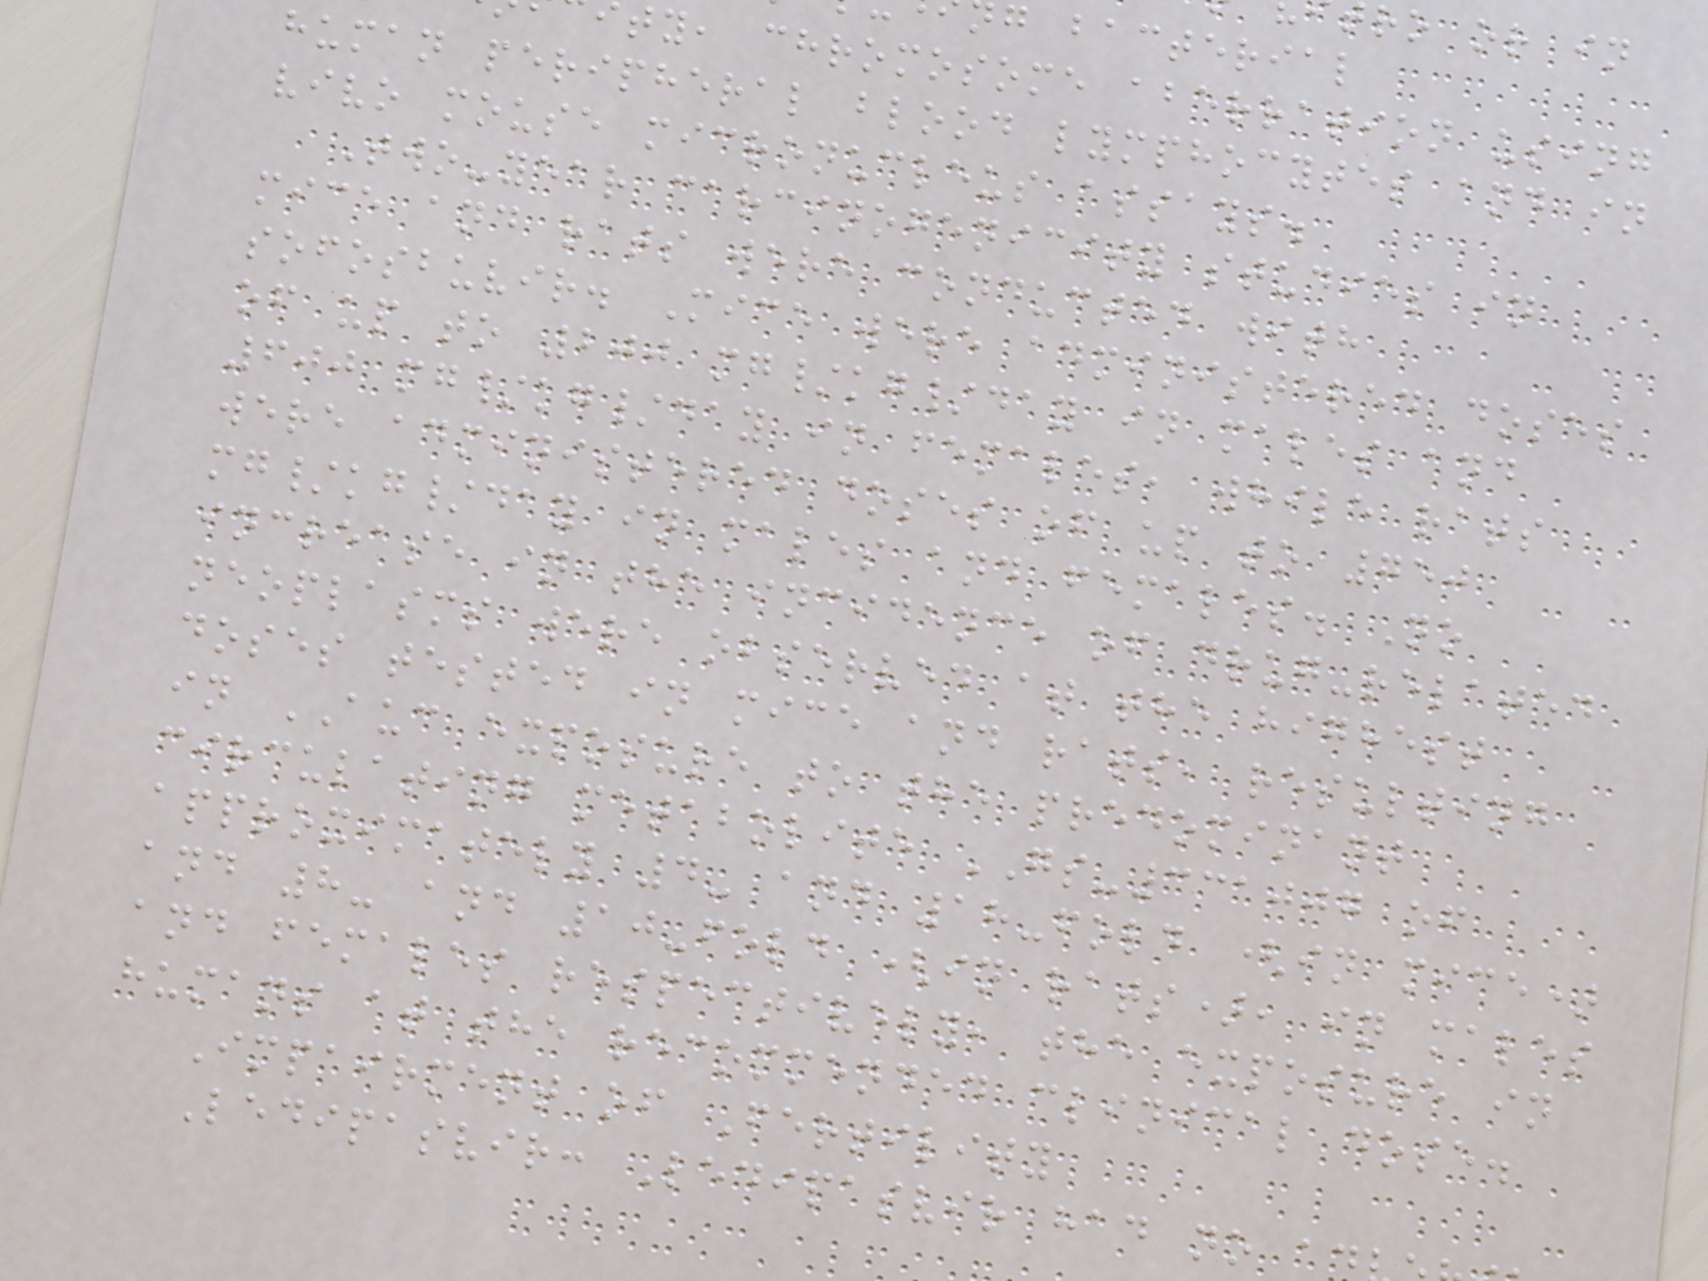g bacterial
ty, chromosome aberration using
human peripheral blood lymphocytes and in
vivo mouse micronucleus assays.
Two-year carcinogenicity studies in
mice and rats were conducted with
sofosbuvir. Mice were administered doses
of up to 200 mg/kg/day in males and
600 mg/kg/day in females, while rats
were administered doses of up to 750
mg/kg/day in males and females. No
increase in the incidence of drug-related
neoplasms were observed at the highest
doses tested in mice and rats, resulting
in AUC exposure to the predominant
circulating metabolite GS-331007 of
approximately 4- and 18-fold (in mice)
and 8- and 10-fold (in rats), in males
and females respectively, the exposure in
humans at the recommended clinical dose.
Impairment of Fertility
Ledipasvir: Ledipasvir had no a
